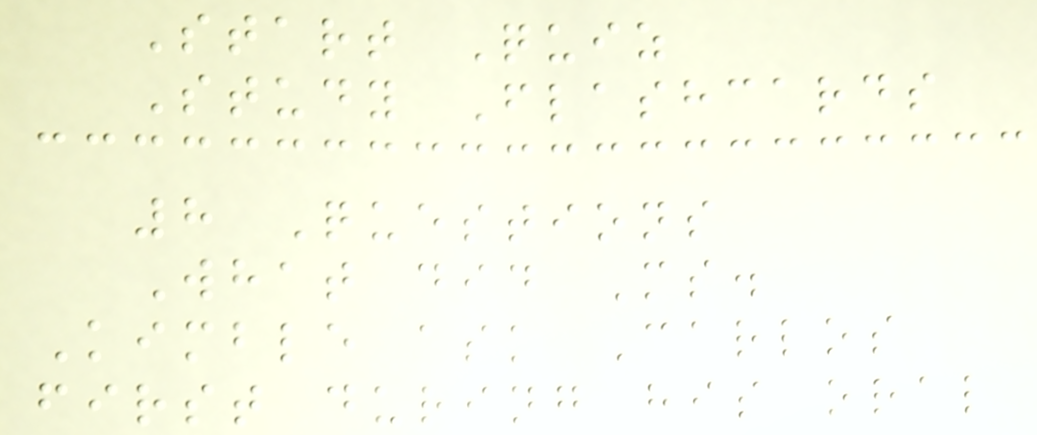Start Quiz
Study Flashcards
8 Questions
What did Ms.
Kimble ask Carlos
first during his oral
